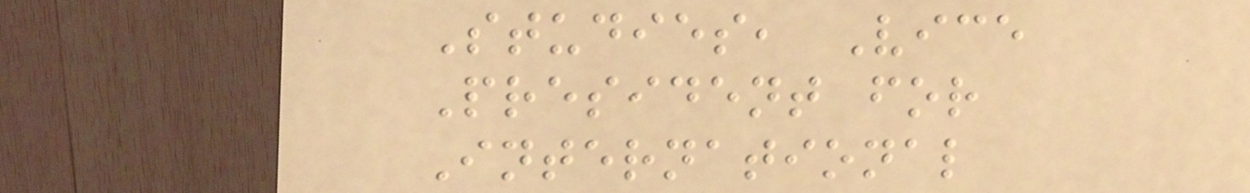Studies, Vice
President for
International
